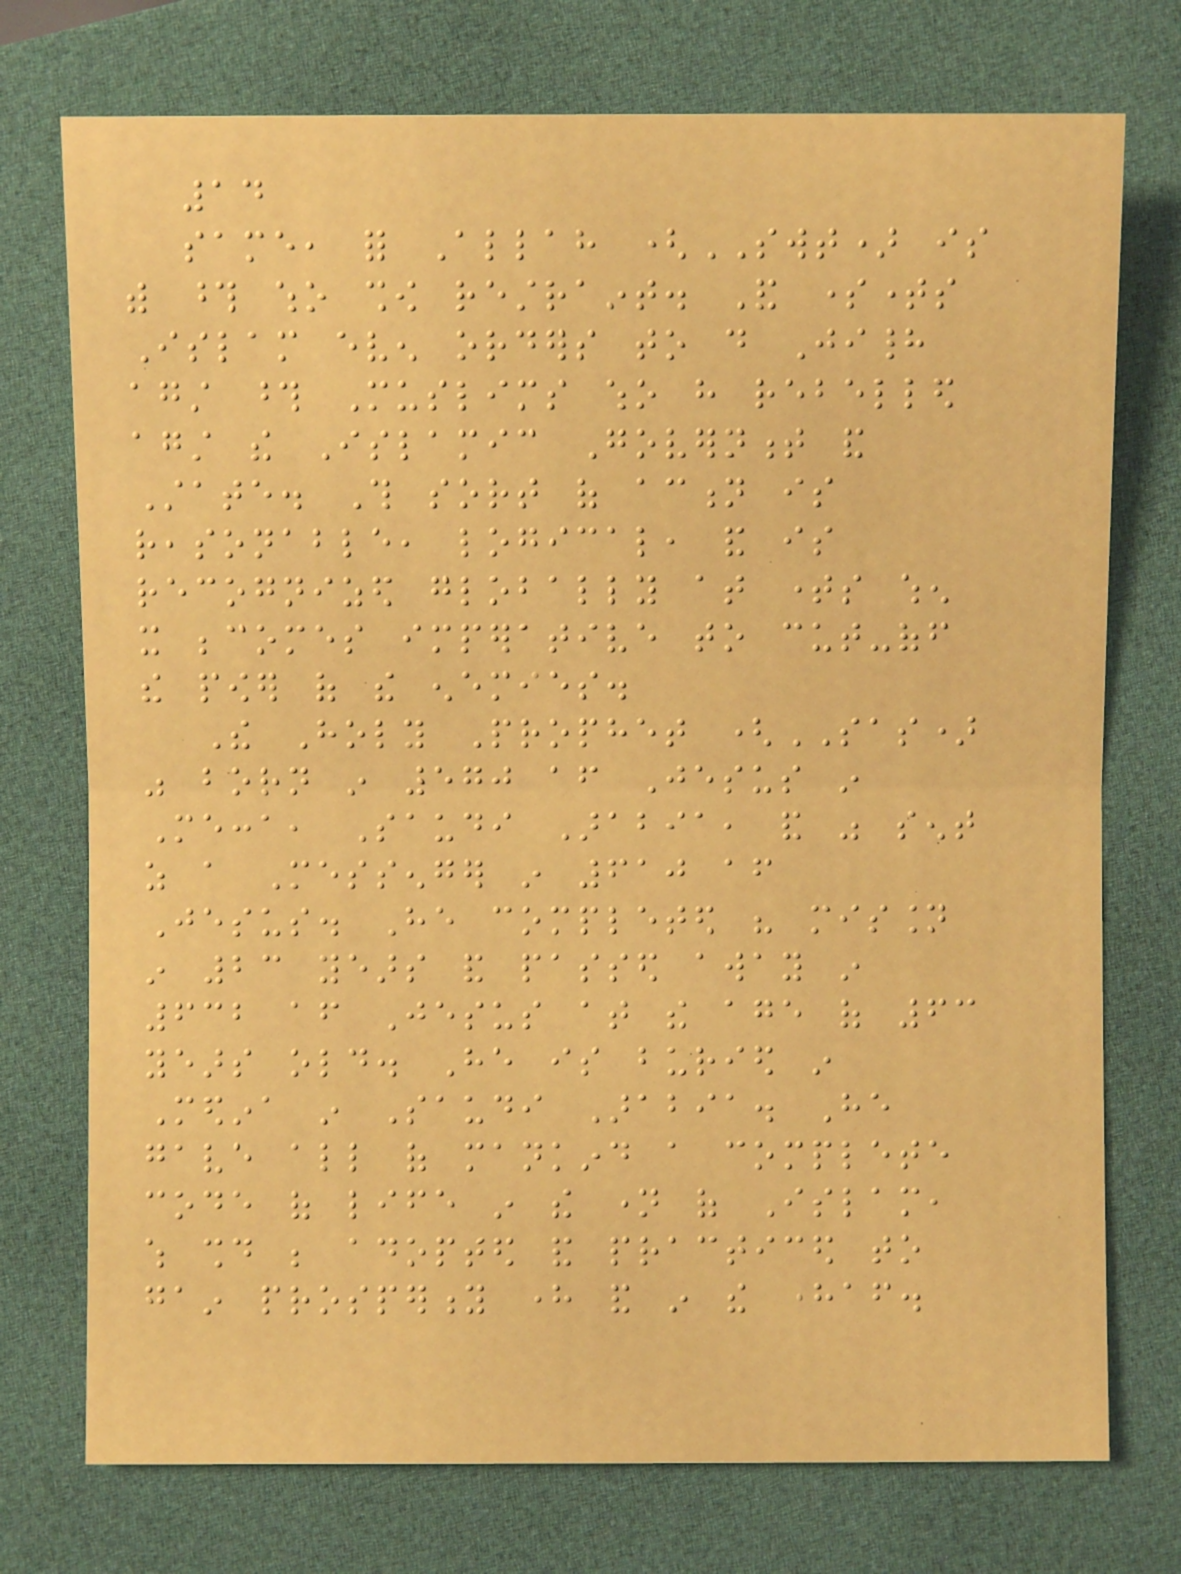14
same, for Allah (SWT) is
with those who show restraint. And sometimes
Islam even orders to do Jihad
against those Muslims who have rebelled
against the Islamic Government and
State. This sort of action is
reasonable, logical, and is
recognized globally at times when
it becomes imperative to cut-off
the power of the enemies.
The Holy Prophet (SAS)
was born in 570 after Jesus in
Mecca, Saudi Arabia, and was sent
as a Messenger in 610 after
Jesus. He completed his mission
in 23 years and passed away in
632 after Jesus at the age of 63
years old. He is buried in
Medina in Saudi Arabia. He
gave all of mankind a complete
code of life in the name of Islam,
which should be adopted and practiced to
gain prosperity here and in the hereafter.
